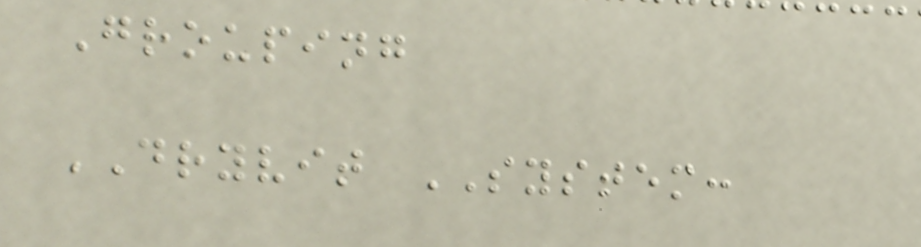Grouping
DRYVIT SYSTEM:
